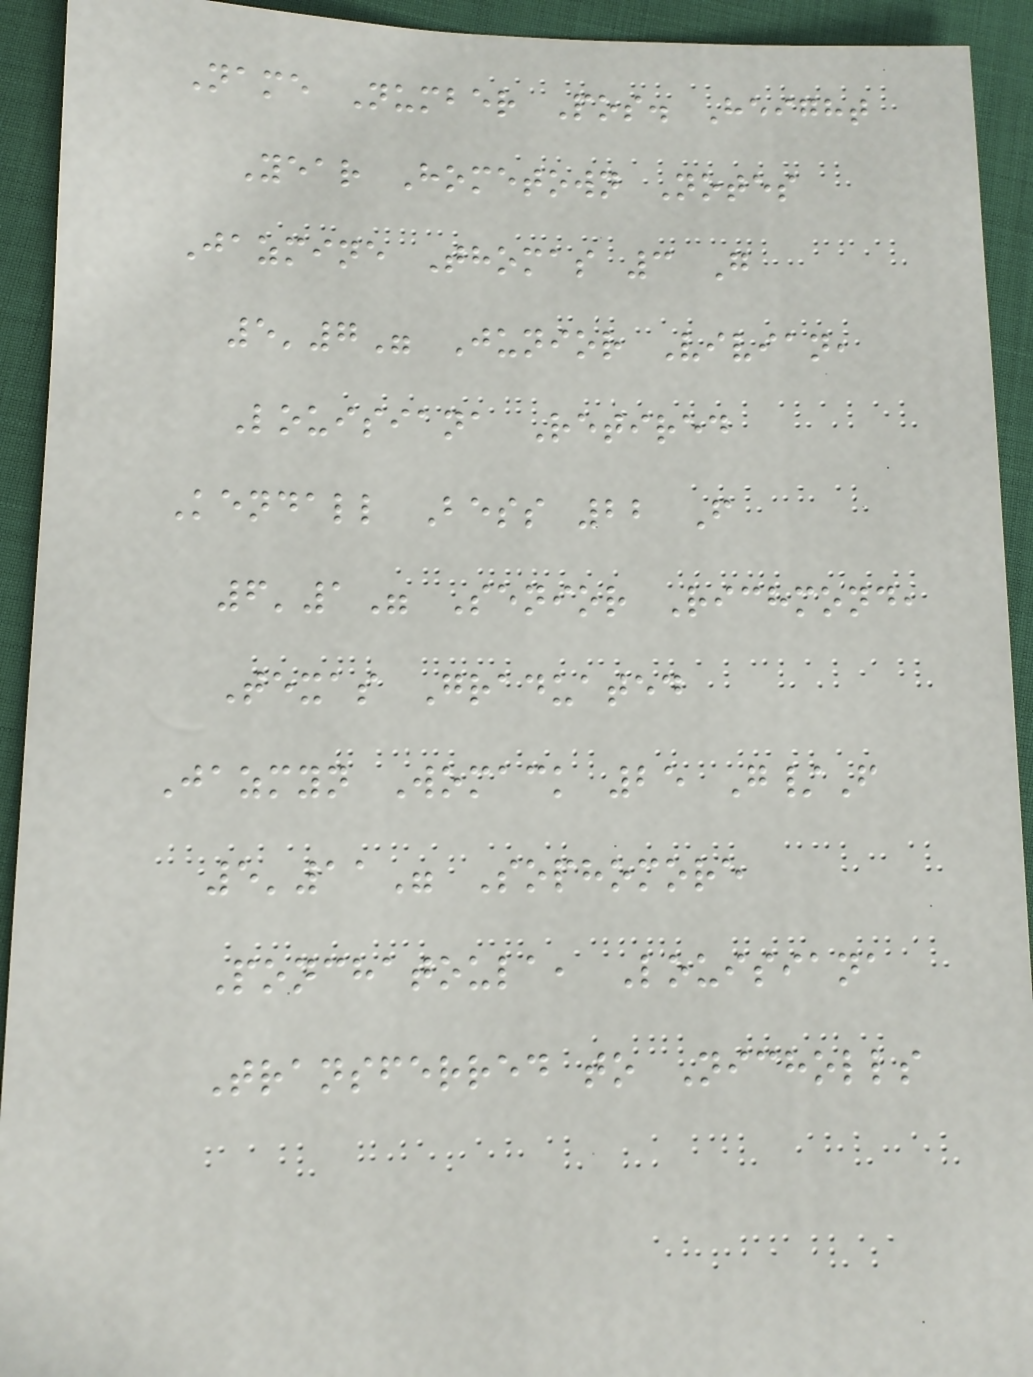Name Number Pos. Height
Year Hometown Notes
Jazmine Thomas 3 G
5'7" Junior Vivian,
Louisiana Retired
Kendall Bess 22 F
6'1" Senior Richmond,
Texas Graduated
Jazmyn Womack 25 G/F
5'11" Sophomore
Ponchatoula, Louisiana
Transferred to Nicholls
